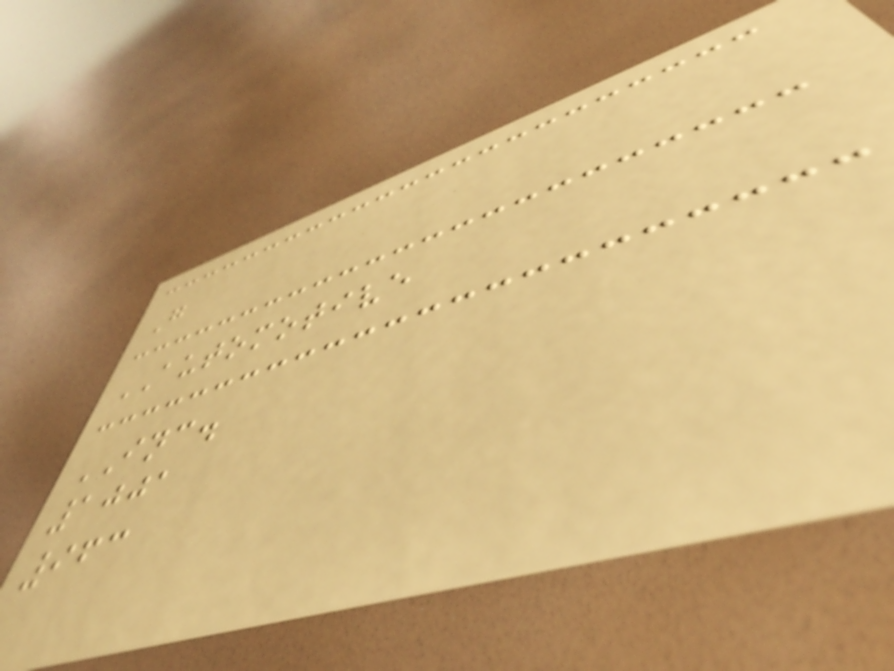G
AUTOMOTIVE
INC.
1001
963
